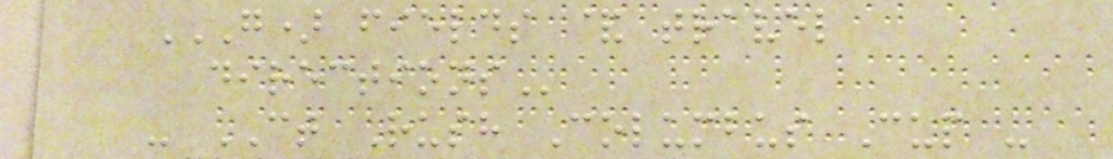G) FIELDS & TRAVEL
DIRECTIONS
- CT Rush Columbus Cup -
